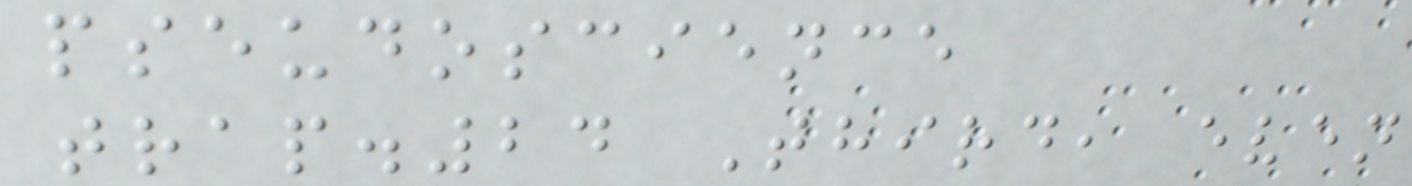pseudoscience
trap.24 Third, even
